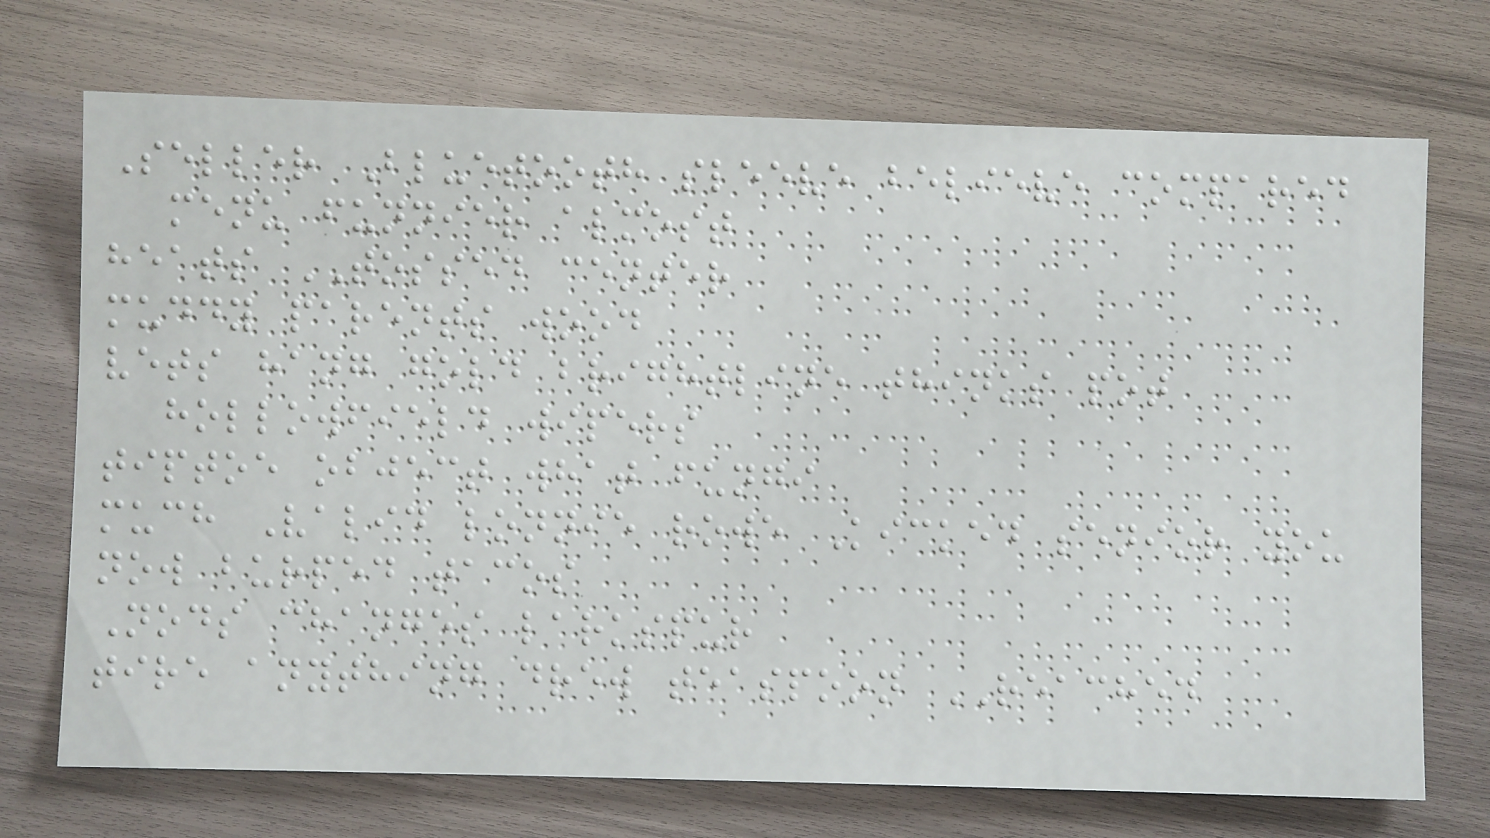Seller Bluetooth sleeve believe compared
menu funnier almost
heats TOSSED center
muddy parents wood
vets hang gold brightline thinks pot
hollowfield wipers
tiptoe object what fungi
much Valid lonnie rowe Kicked senior you
now burped tacos
Nods changes larkspur
tire anything drew teaspoon REACHED
